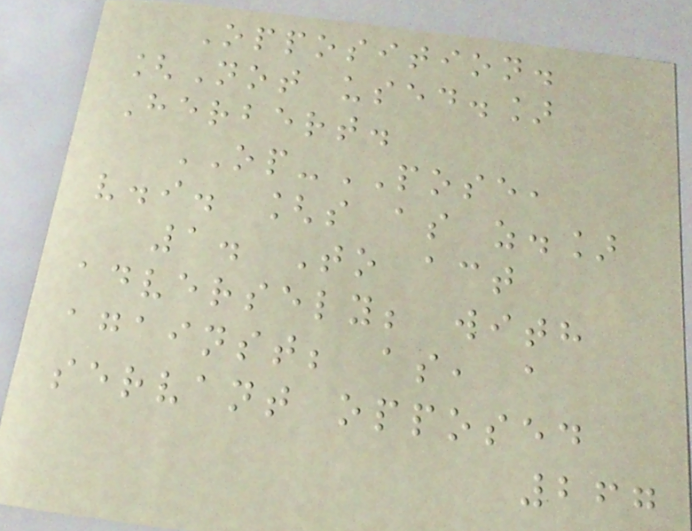Opposition.
[Not used.]
Herbert.
OP-POSE,
v.i. [s as z.]
1. To act
adversely; with
against; as, a
servant opposed
267
